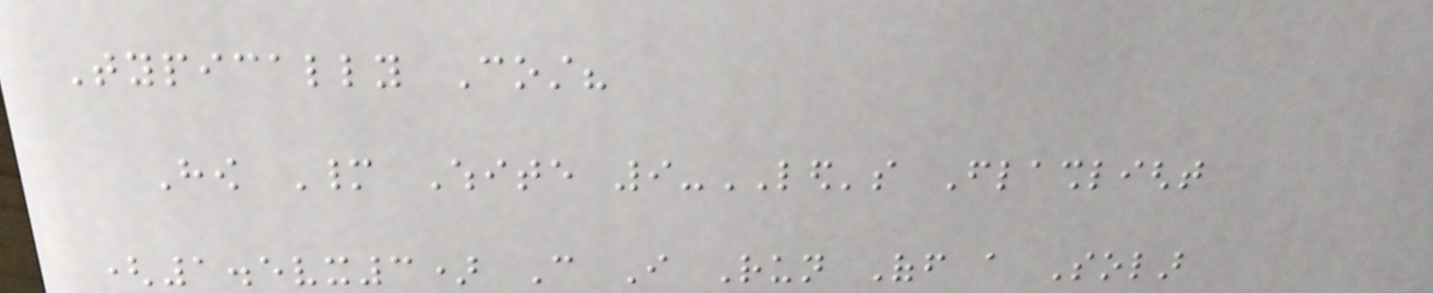Typically Cost?
How Many White 9-LED's Flashlight
(1.5vx3) Can I Run Off a Solar
